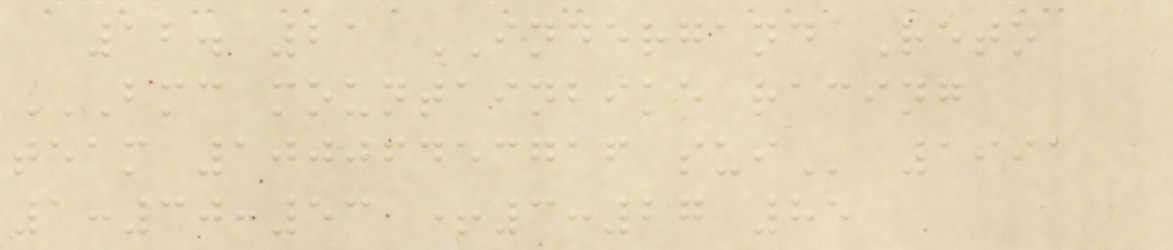12. 21 INDERGAND Reto
BMC MOUNTAINBIKE RACING
TEAM 10006453716 SUI 1991
1:30:53 +3:27 85
